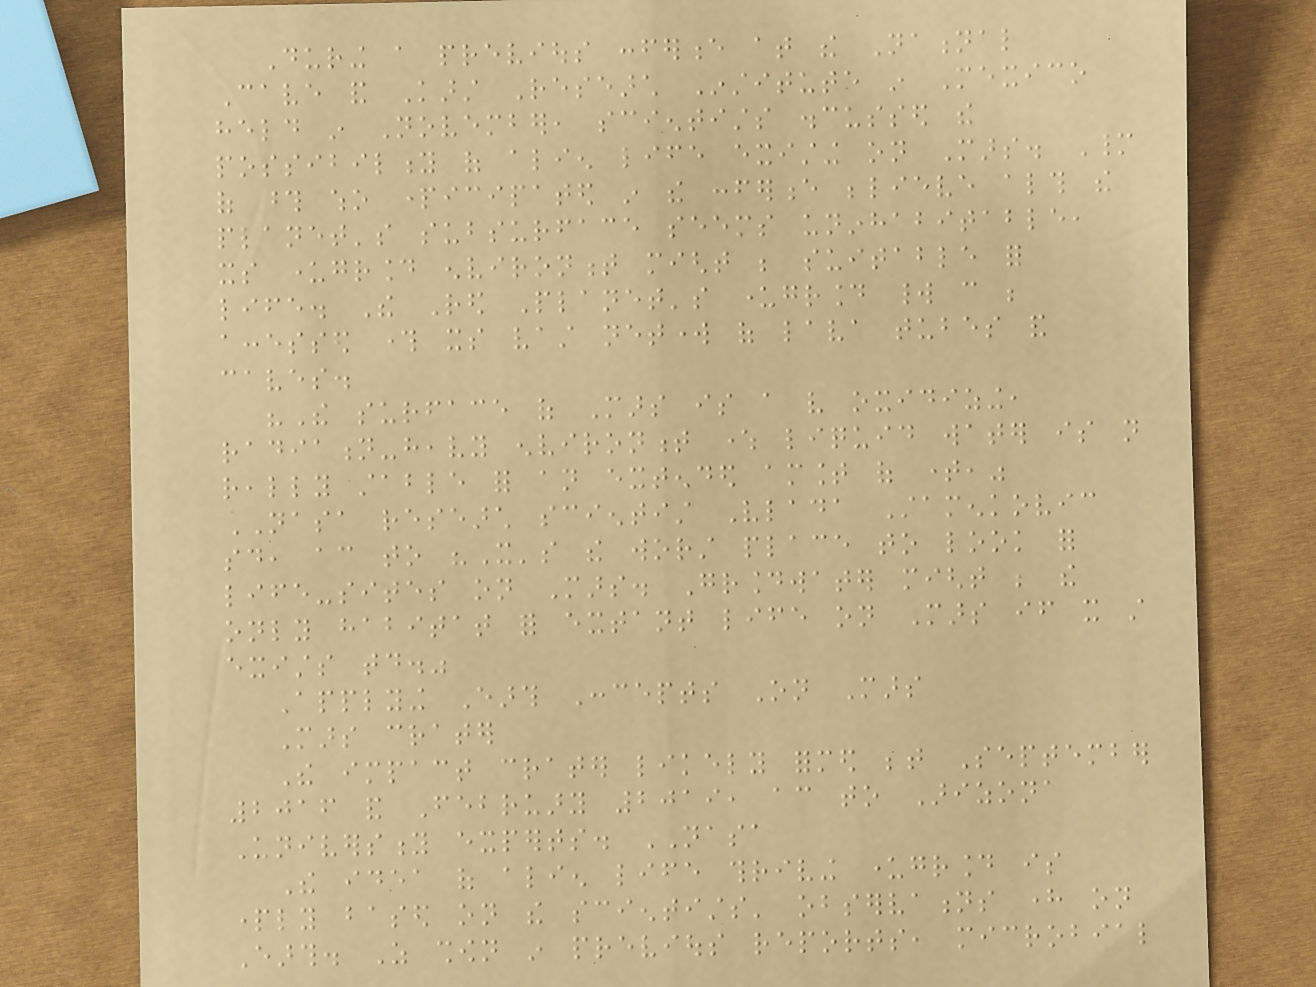During a previous conference at the National
Cave and Karst Research Institute in Mexico
held in November, scientists discussed the
possibility of alien life existing on Mars. Many
of those who participated in the conference believe although the
planet's subsurface seems uninhabitable,
its underground environment might be suitable for
life. The Red Planet's underground world can be
accessed through its vast network of lava tubes and
caves.
"The surface of Mars is a very oxidizing,
radiation-heavy environment where liquid water is not
really stable for an extended amount of time,"
NASA research scientist Vlada Stamenkovic
said, according to "It's the worst place to look for
life-sites on Mars. Groundwater might be the
only habitat for extant life on Mars if it still
exists today."
Applying Earth Concepts On Mars
Mars crater
The impact crater likely formed between September
2016 and February 2019, according to Arizona
University experts. NASA
The idea of alien life thriving underground is
partly based on the scientists' observations here on
Earth. As shown in previous reports, microbial
